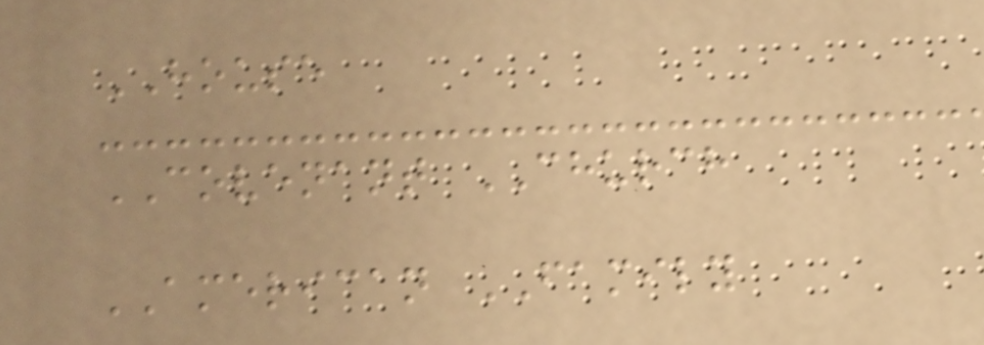HOUSE
COVENANT CHURCH
AMERICAN FAMILY
